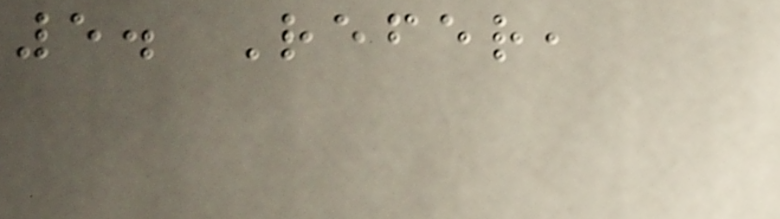5. Refer,
